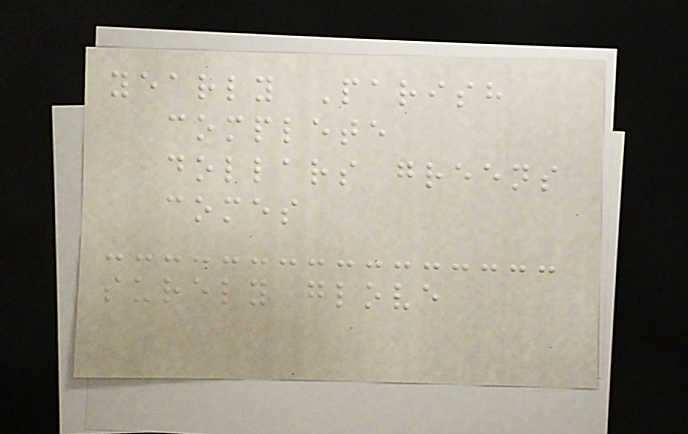yearly Parish
complete
dollars greens
comes
surely glove
